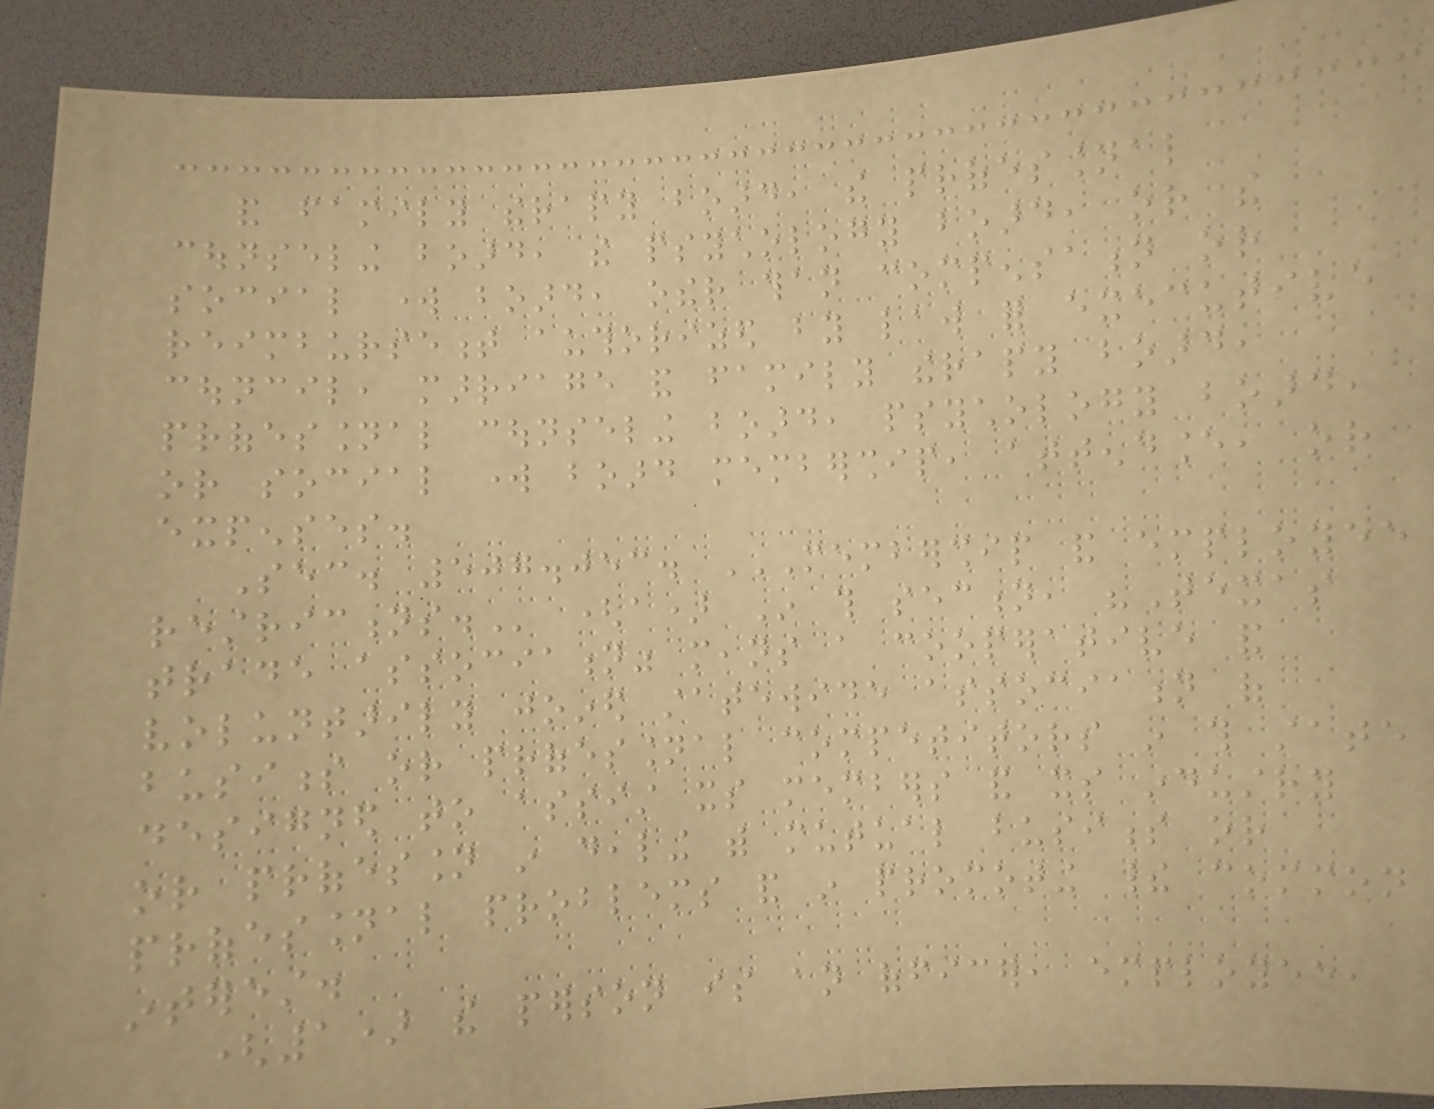and family therapy board, the professional
counseling board, the psychology board, or the
social work board, other than compensation or
reimbursement authorized by law for executive
council, marriage and family therapy board,
professional counseling board, psychology board,
or social work board membership, attendance, or
expenses.
Sec. 507.053. MEMBERSHIP AND EMPLOYEE
RESTRICTIONS. (a) In this section, "Texas
trade association" means a cooperative and
voluntarily joined statewide association of
business or professional competitors in this state
designed to assist its members and its industry
or profession in dealing with mutual business or
professional problems and in promoting their common
interest.
(1) the person is an officer, employee,
